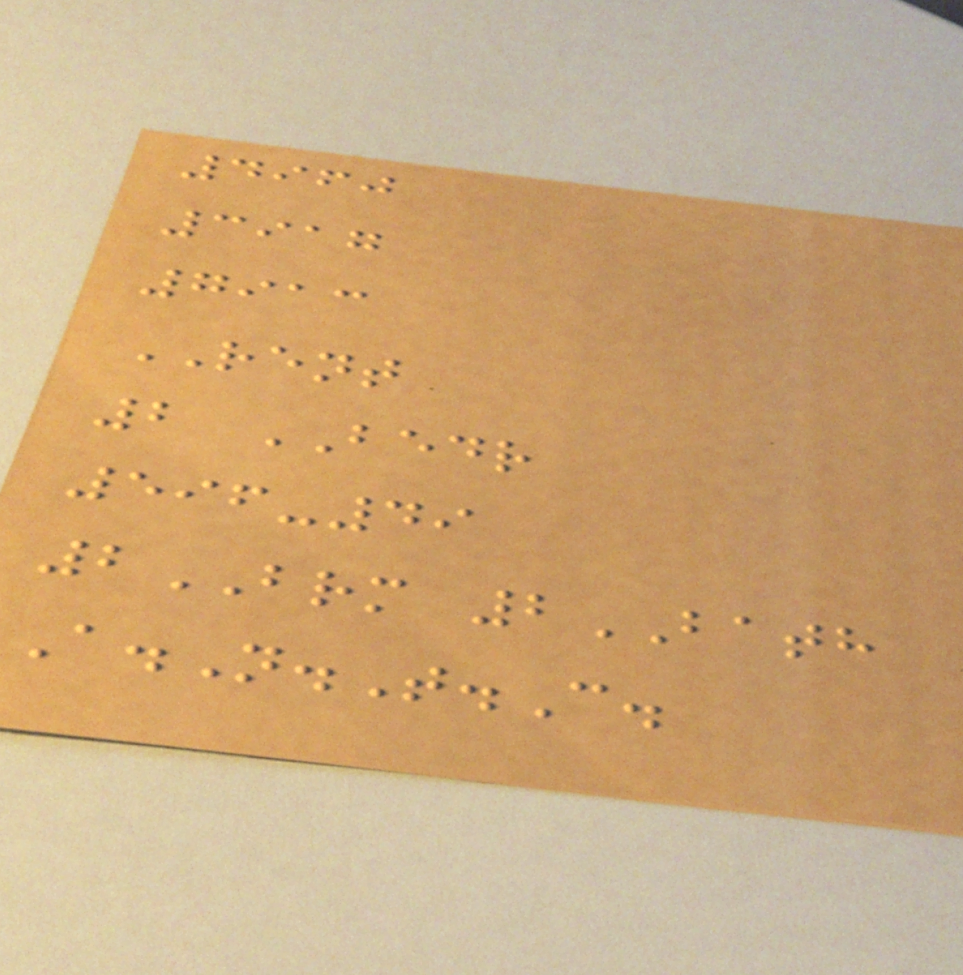4960
3917
7913
RENT
2 BEDR
596-49
2BRM 2BATH
A.N.T.C.
